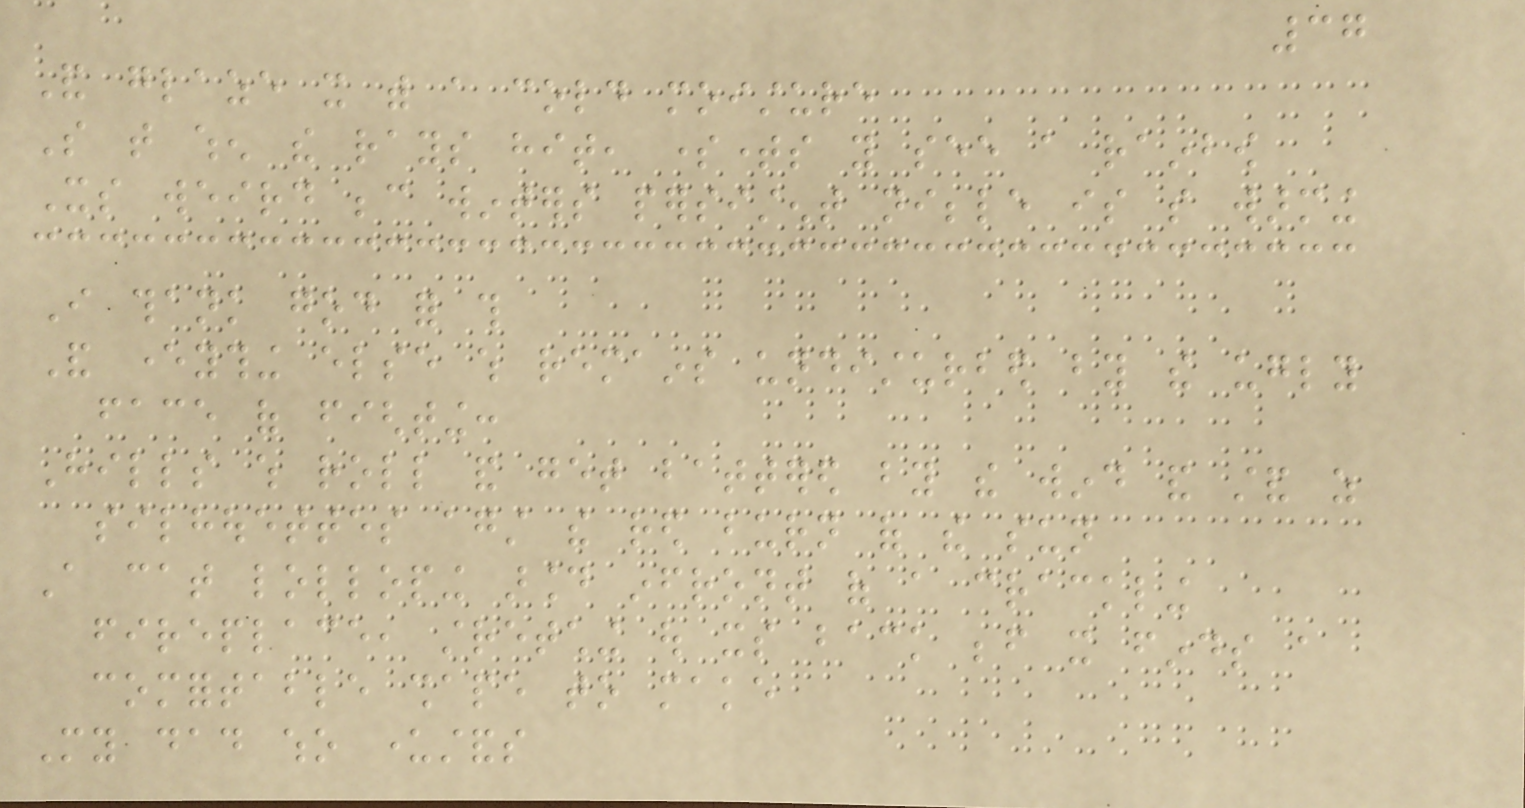37
And glaze it with a cold moisture
So that when the rays hit, sometimes you see a rainbow
Its weird because winters persistent nibble is so warming
I thank god for this
And everything else which remains undisturbed by the ugly
face of fighting:
Hills which roll and get battered by the wind and stand as
silhouettes against the red burn of the sun
A cat lolloping around infront of a crackling
fireplace, stretching out its back before it finds a
comfortable shape to make
My dad who understands
